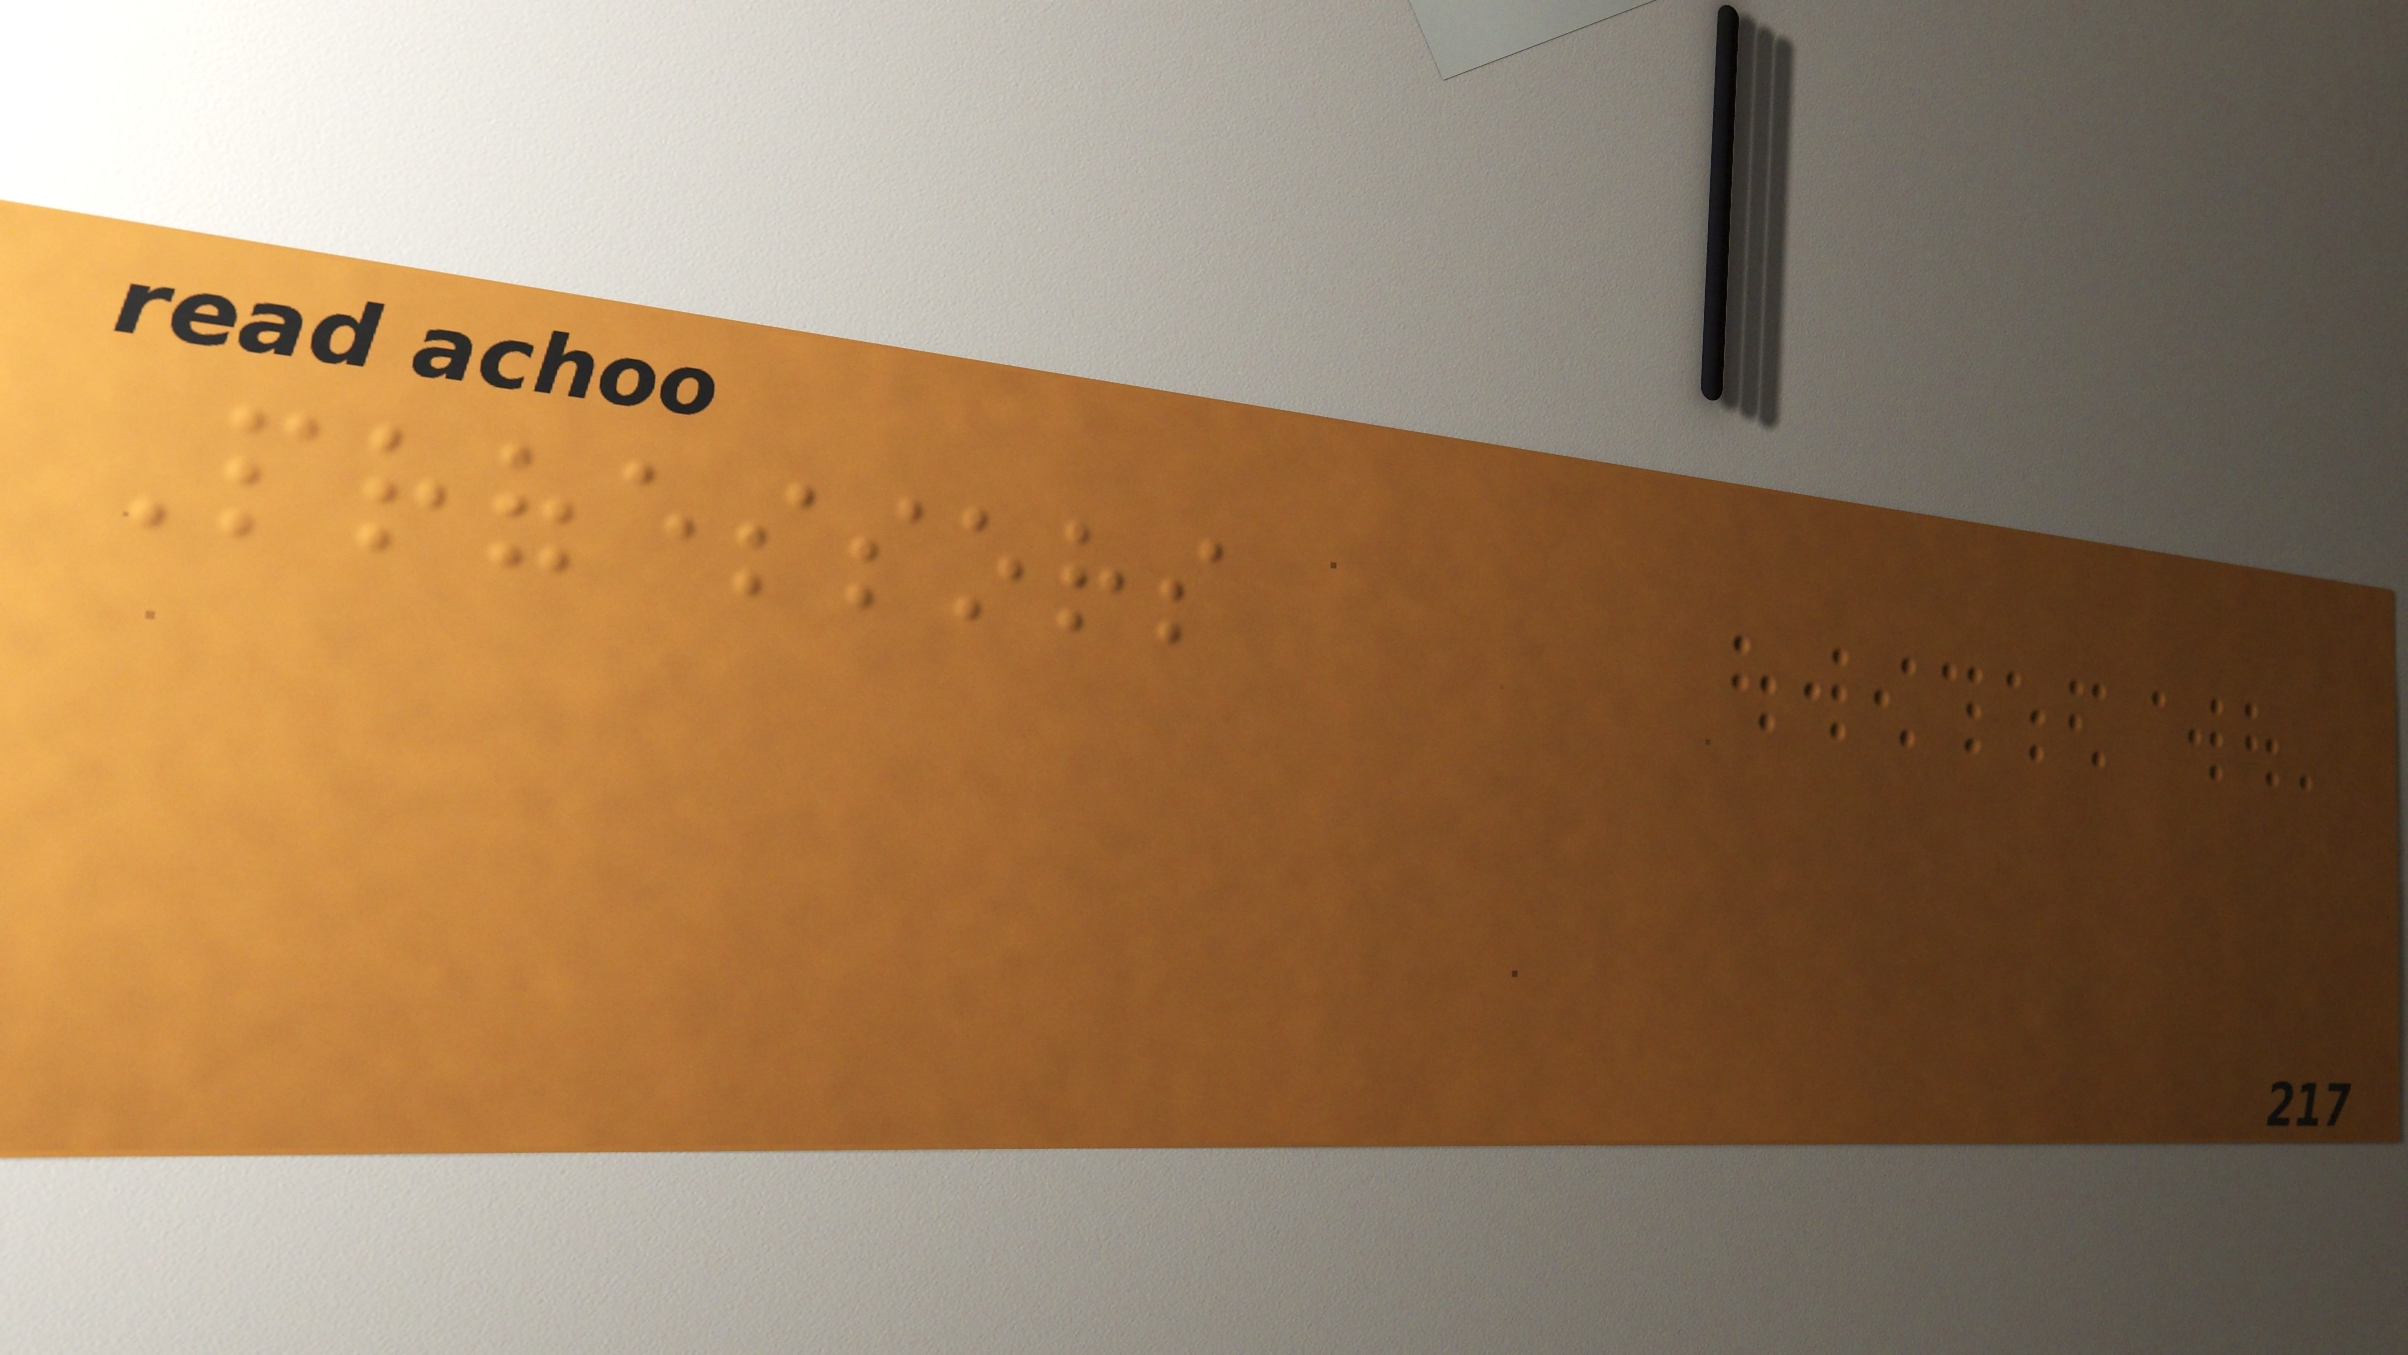Professors
